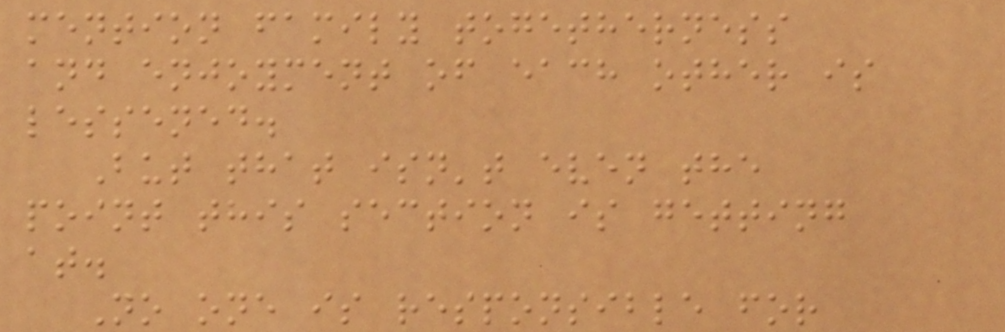mention family togetherness
and enjoyment of each other is
lessened.
But that isn't even the
point this section is getting
at.
No one is responsible for
